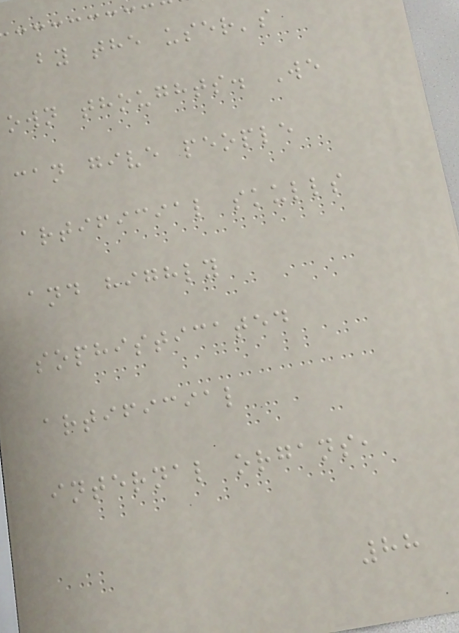by the user's
own thoughts. We
can give people
artificial skulls
and highly
sophisticated
artificial
internal organs,
88
